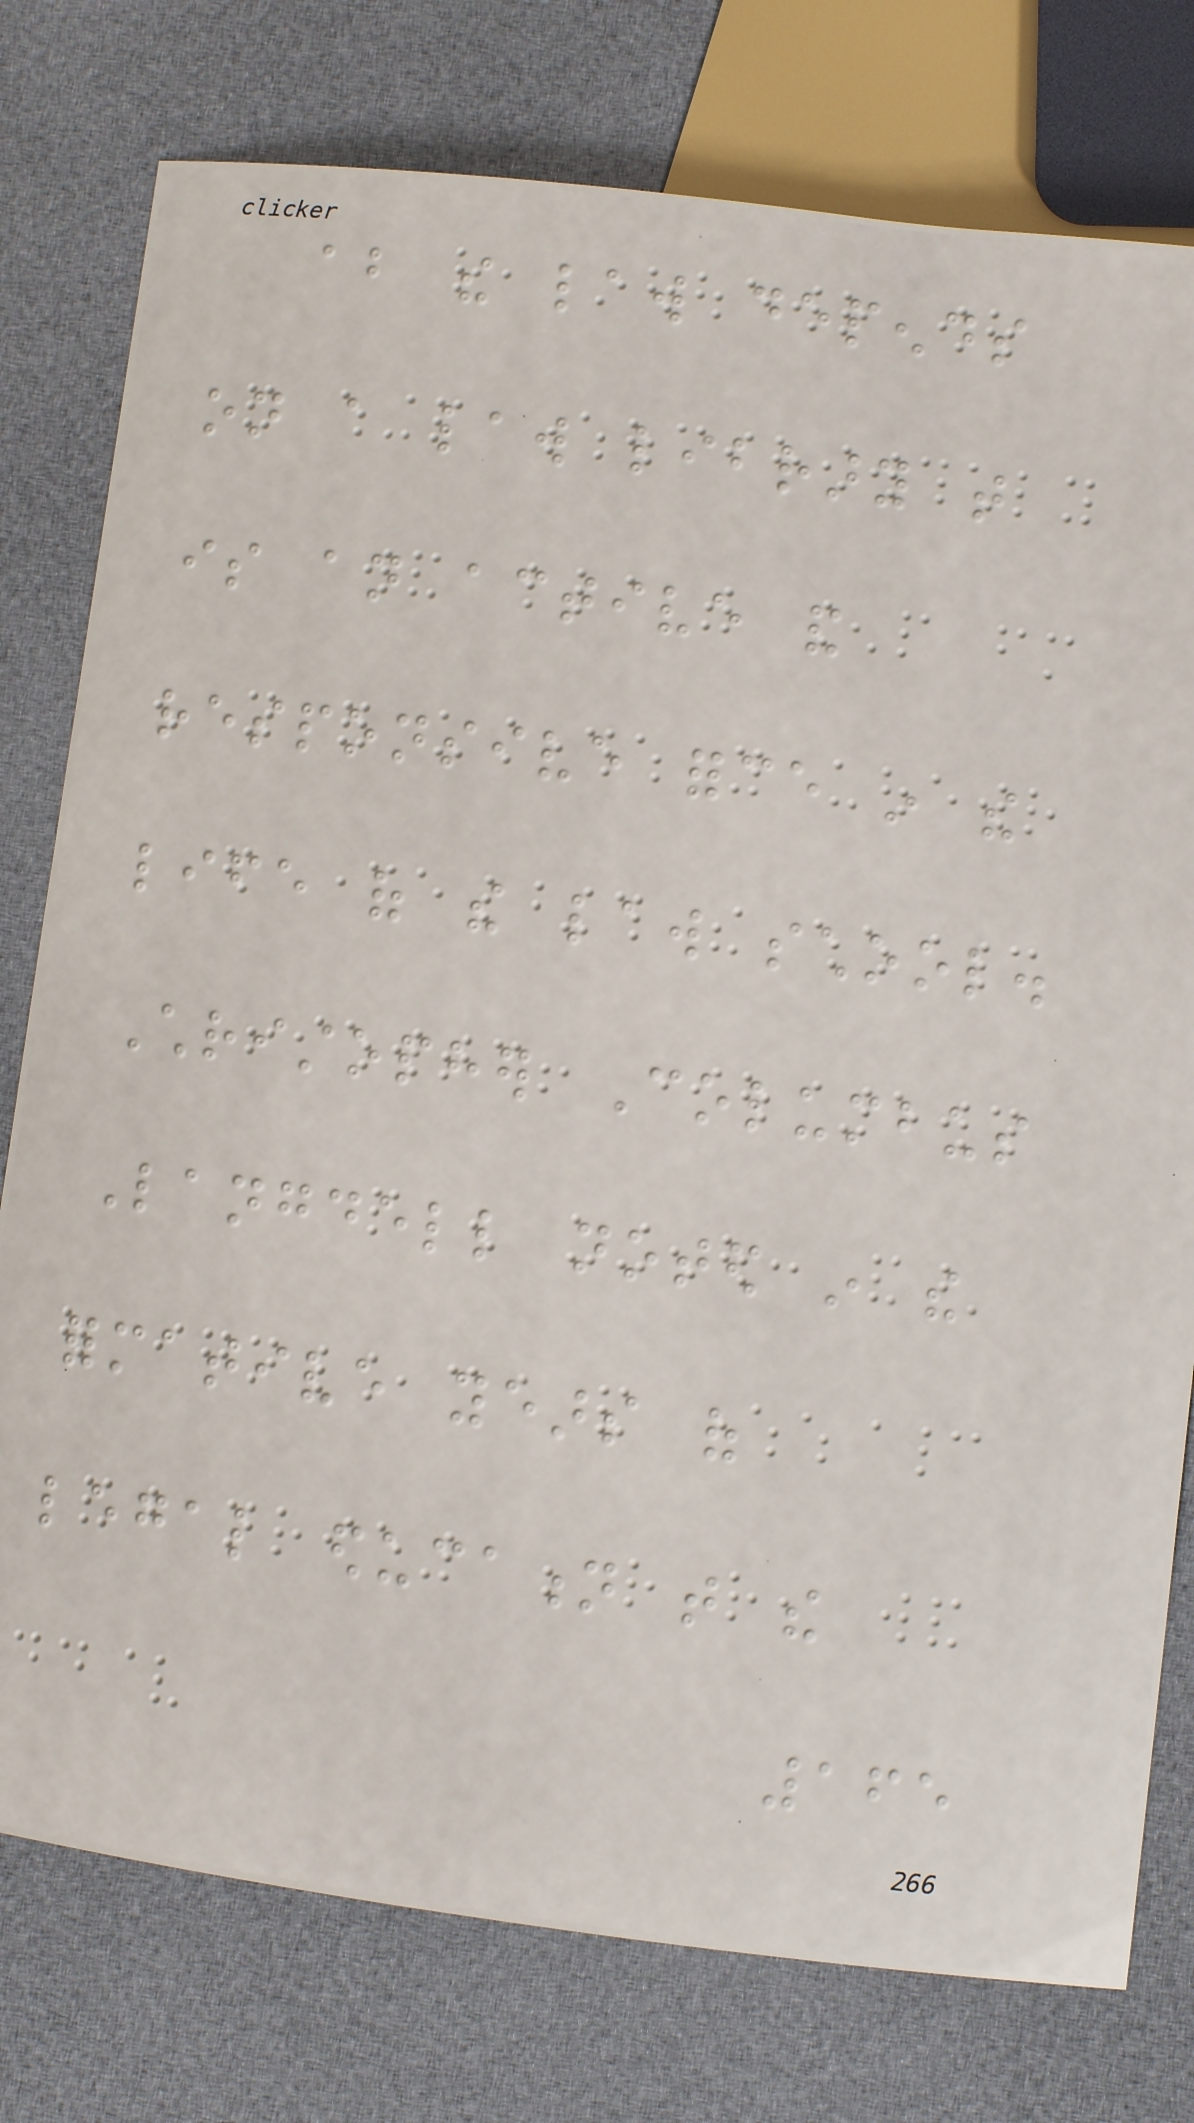about the law depends
on a law library that
is an active and
responsive force in the
life of the law school.
Christopher Columbus
Langdell noted in the
formative years of
legal education that the
165
